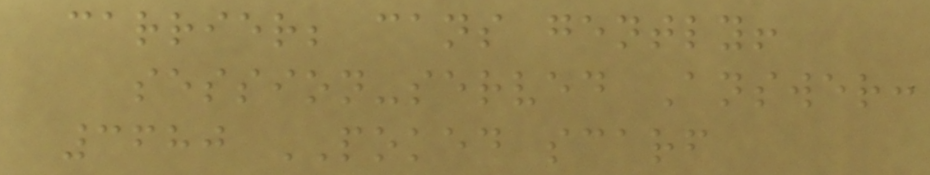carrier; cans gently!
session-served Answer:
3680 POKED scarf
